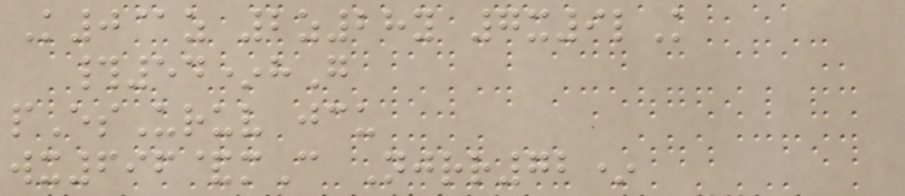K0@z 2z28y 7x9lK
#54*hG
pEsUruv jcu
wx696&mC Njrr72*
